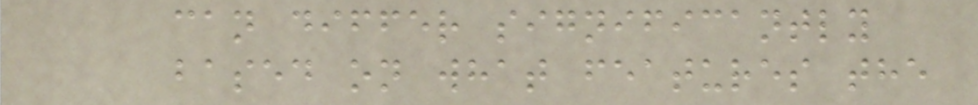can differ significantly
based on what features the
